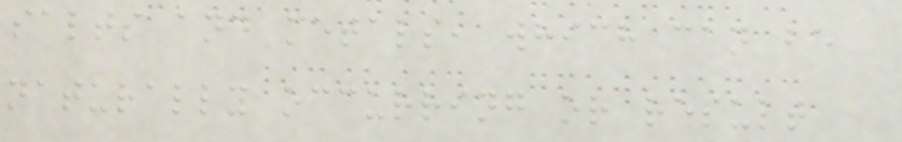salts and metals, which can be
naturally occurring or result
